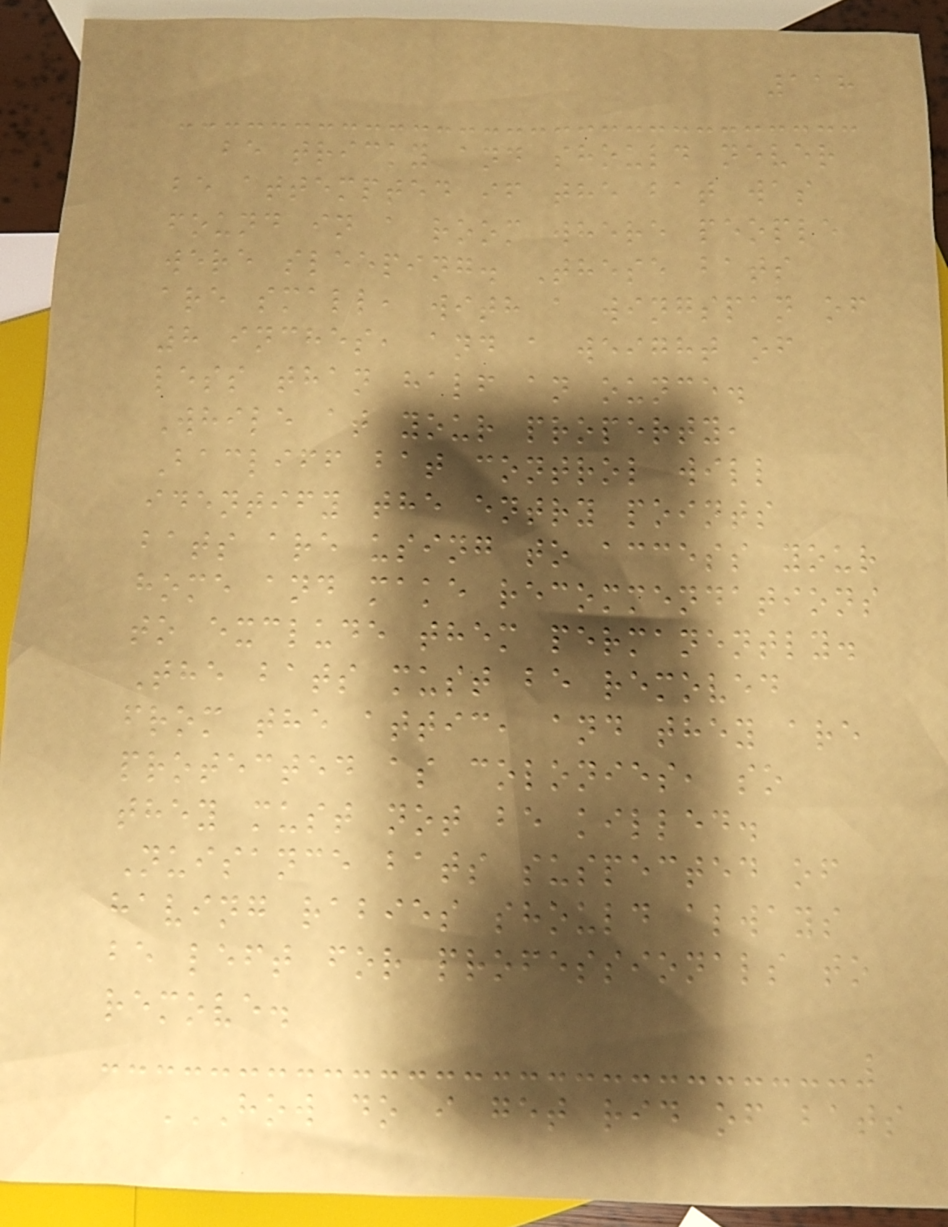118
be tricky and should never
be attempted if the bat was
found in a room where people
were sleeping. These bats
are small, with a wingspan of
8 inches, and a weight of
less than half an ounce.
While at your property,
Bacliff bat control will
identify the entry points
bats are using to access your
home and make recommendations
to exclude them permanently.
The bats must be removed
from the attic, and they are
protected as colonies, so
they must not be killed.
Nuisance bats suspected of
having rabies should always
be left for professionals to
remove.
HOW DO I GET RID OF BATS
